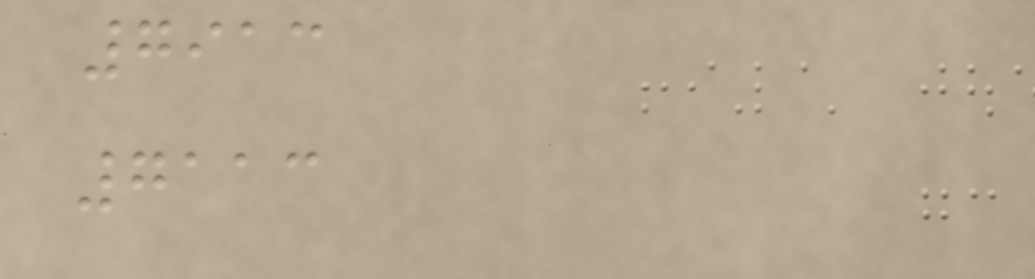7913
7113
